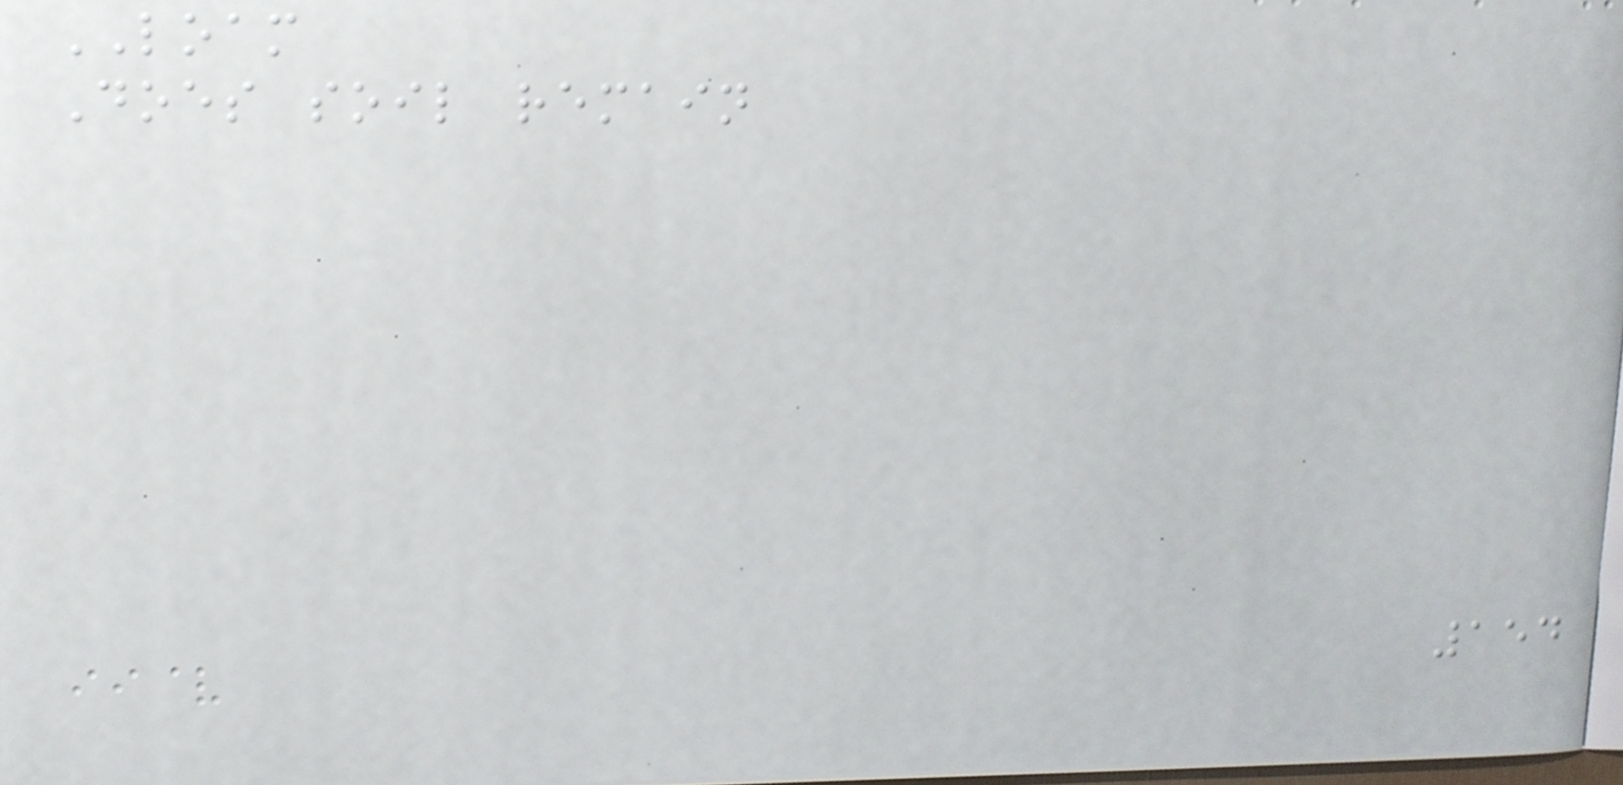LOAM
Does soil remain
154
